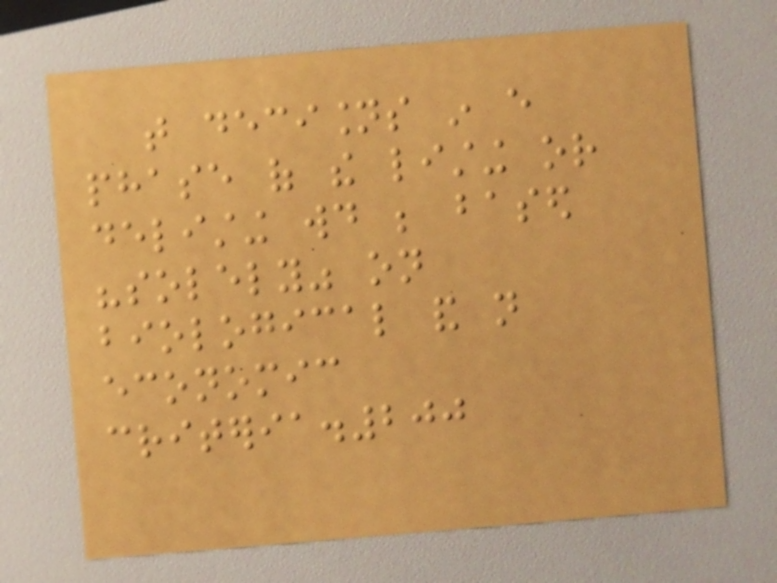that decisions in every
phase of the listing or
delisting would be based
"solely" on
biological and not
economic
criteria.200
